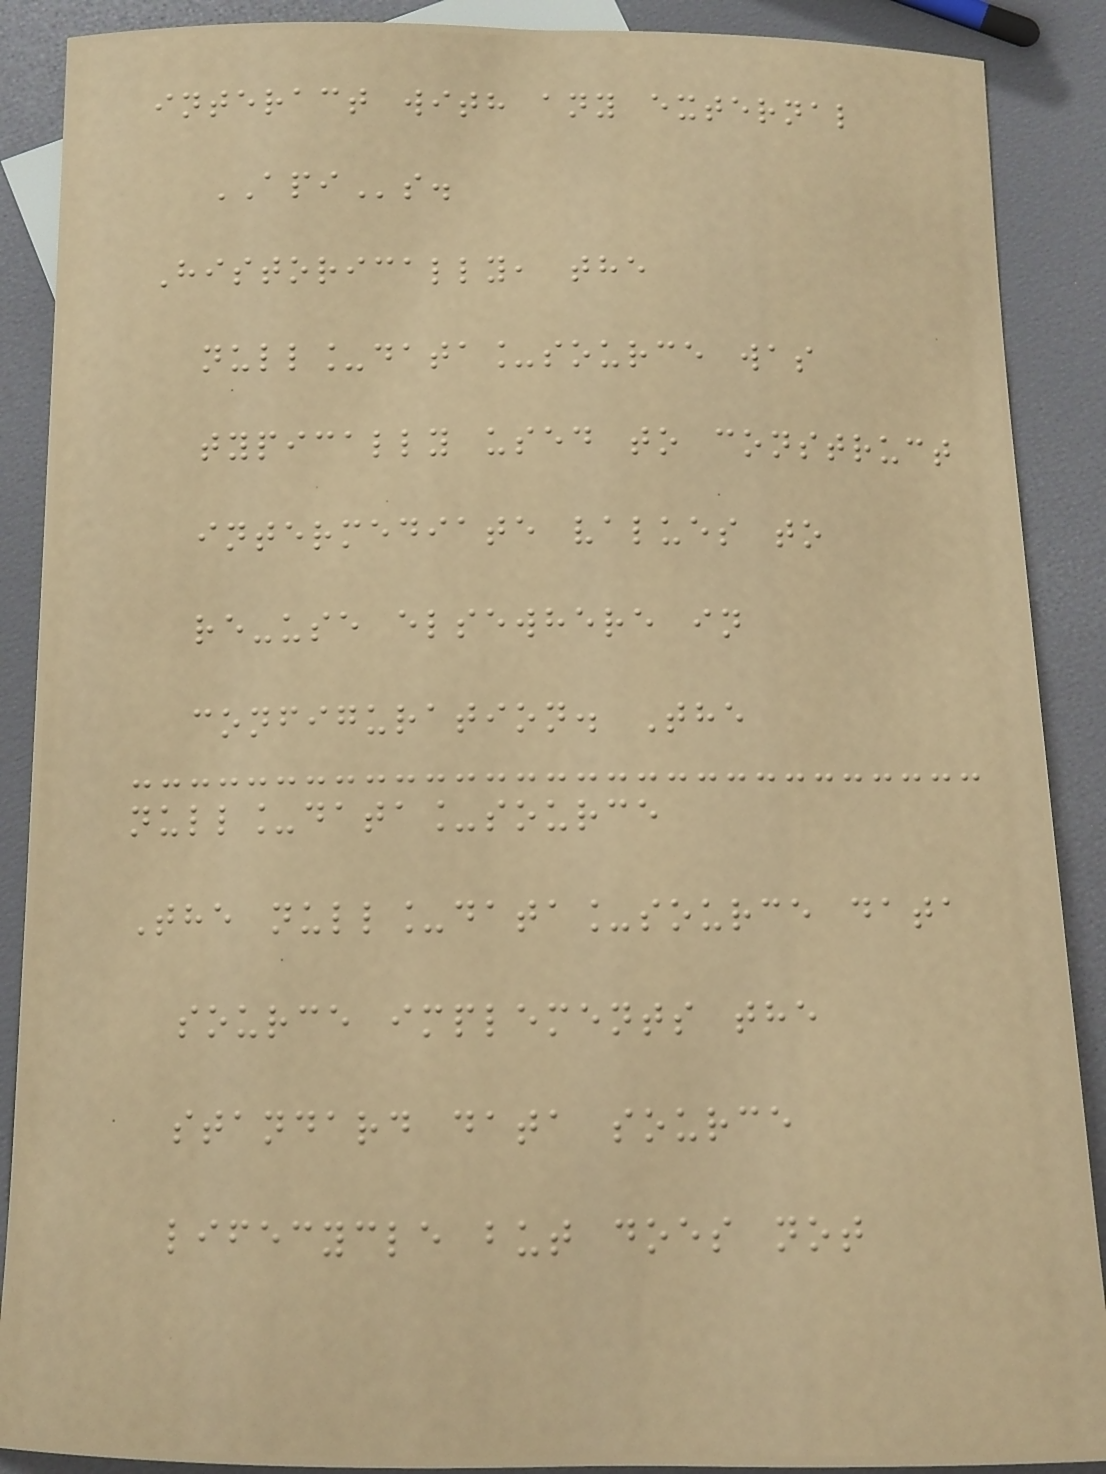interact with any external
APIs.
Historically, the
null_data_source was
typically used to construct
intermediate values to
re-use elsewhere in
configuration. The
null_data_source
The null_data_source data
source implements the
standard data source
lifecycle but does not
